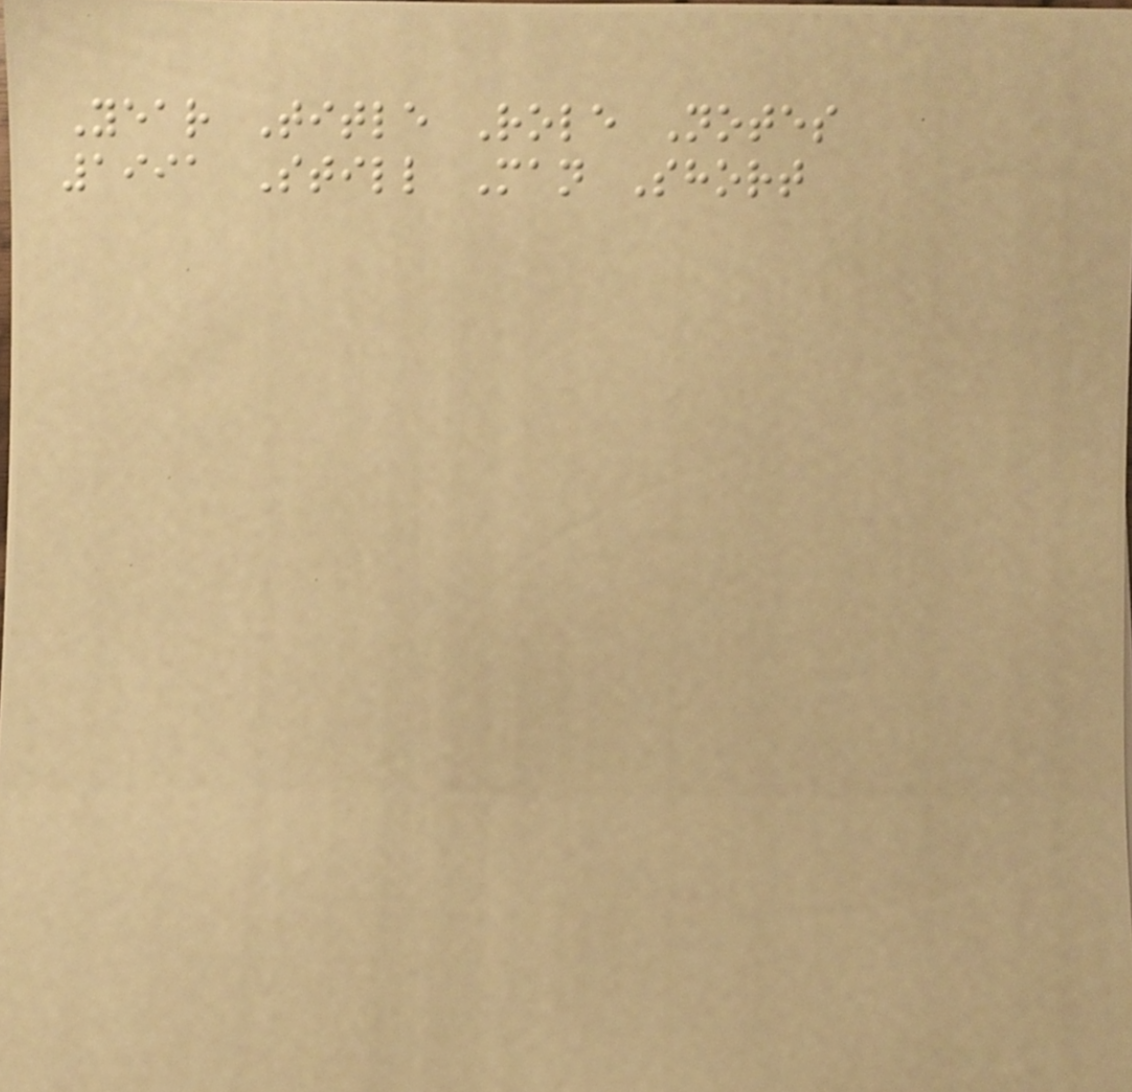Year Title Role Notes
1991 Still Man Short
